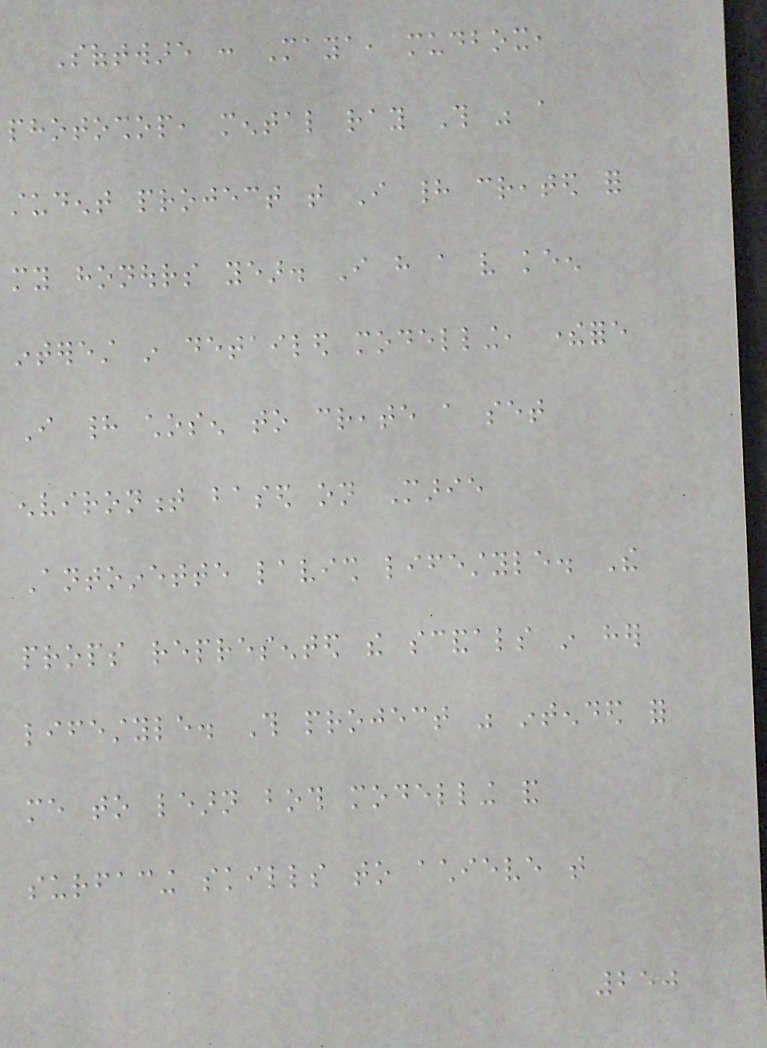Software : Maya, mudbox,
photoshop, mental ray This was a
student project that I had created for
my honours year. I have a very keen
interest in detailed modelling, therefore
I had chosen to create a set
environment based on Marie
Antoinette lavish lifestyle. The
props represented the scandals in her
lifestyle. This project was intended for
me to learn both modelling and
surfacing skills to achieve that
250
